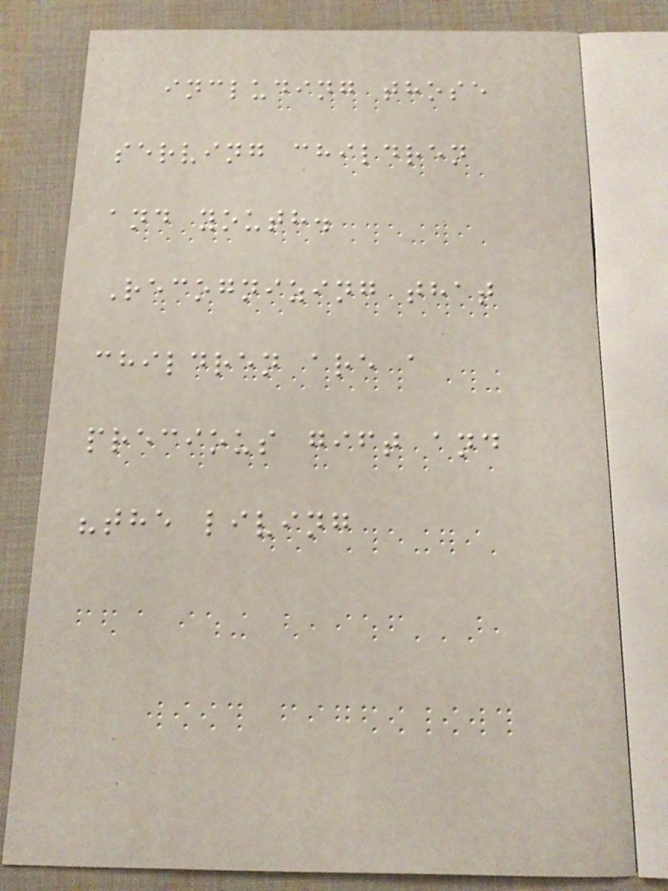including those
serving children
and youth.
Recognizing that
children are a
precious gift and
"the living
